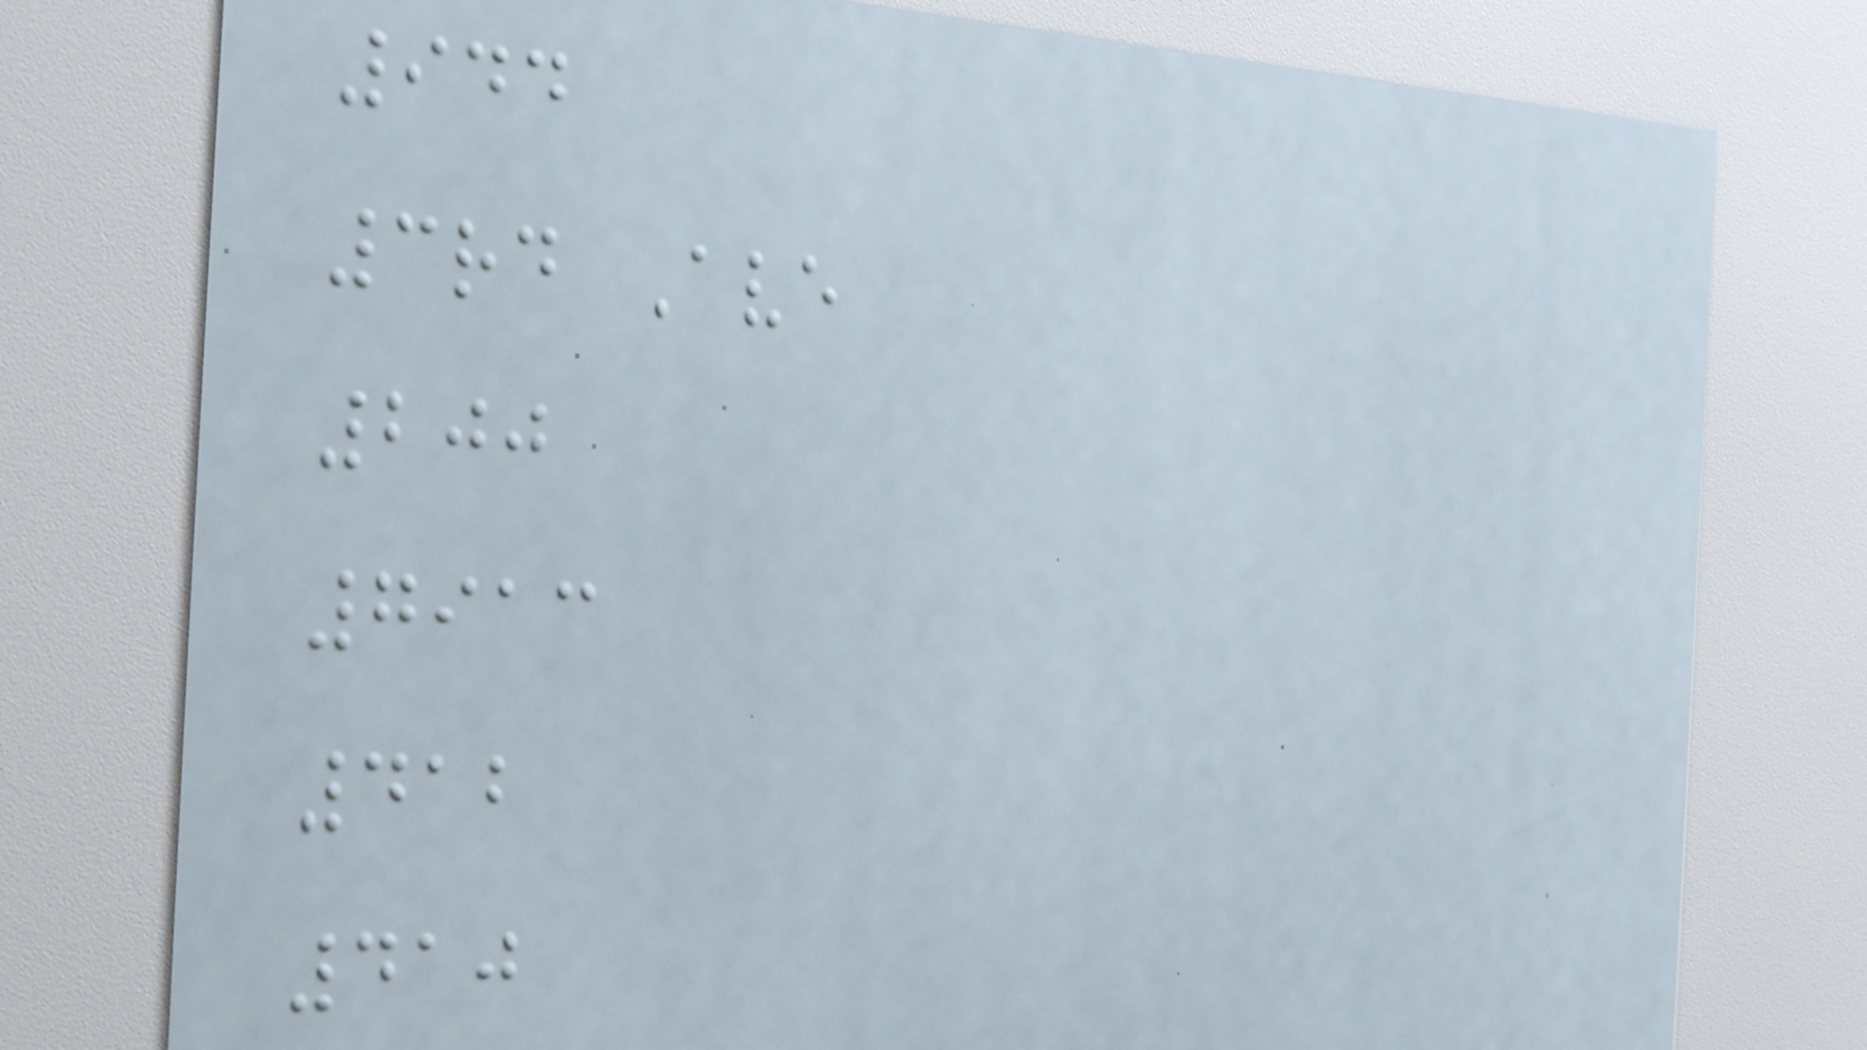944
3rd Ave
200
7913
412
410
